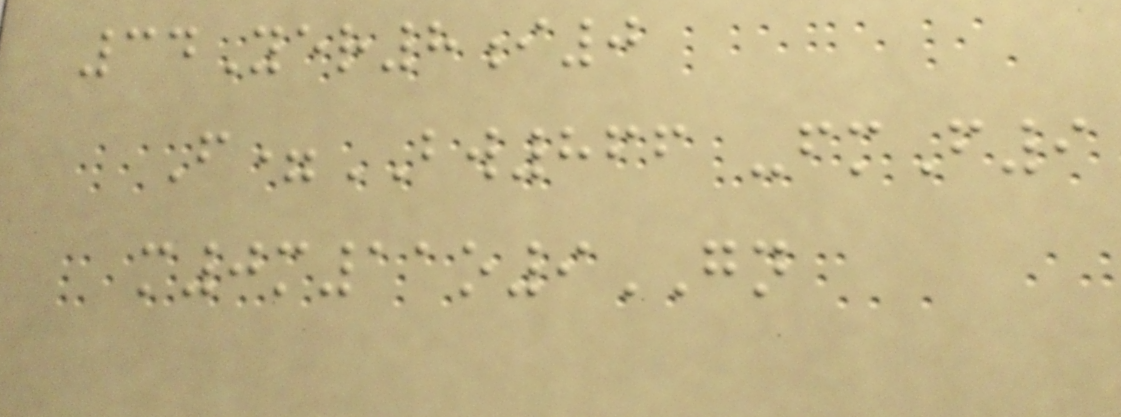34Yer8i0
F=BW866 -fmF9
m0m11o9GN
